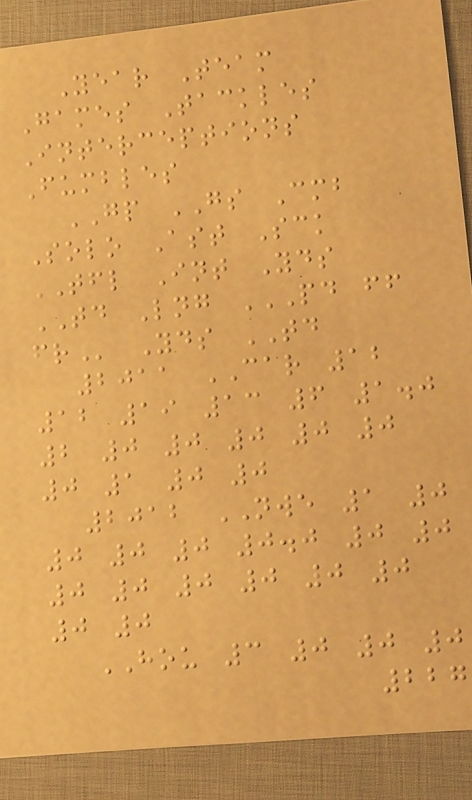Year Team
Games Tackles
Interceptions
Fumbles
GP GS Cmb
Solo Ast Sck
TFL Int Yds
TD Lng PD FF
FR Yds TD
2011 CAR 12
12 19 13 6 1.0
2 0 0 0 0 0
0 1 0 0
2012 NWE 1 0
0 0 0 0.0 0 0
0 0 0 0 0 0
0 0
HOU 3 0 0 0
227
